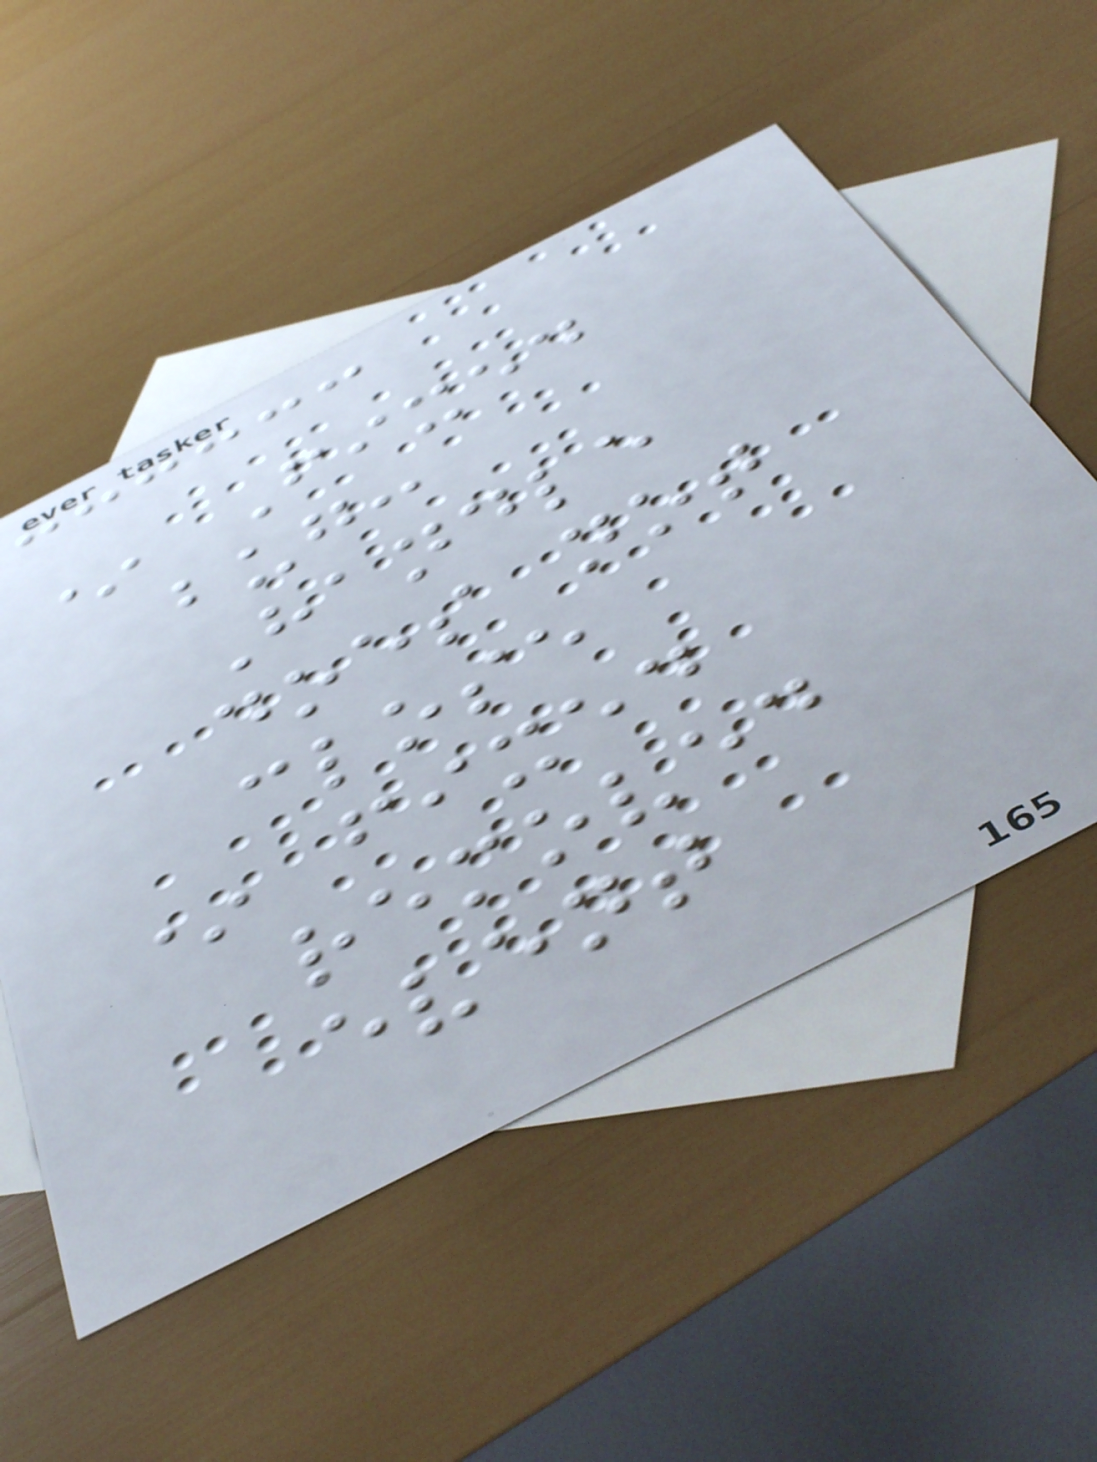* Fixed
bug:
Handle
does not
close
* fixed
removed
event
